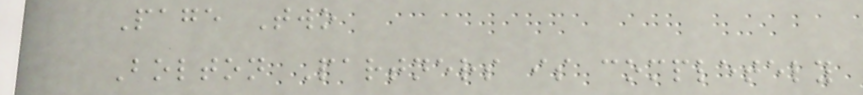Page Two
Bolton Partners is completely
